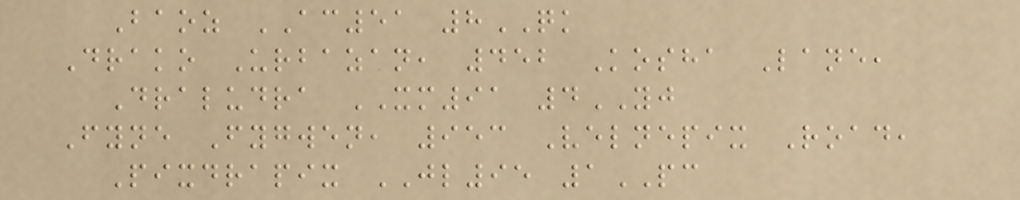Baoz AC51 8QK
Drako Urbazan, 452 Kosha Lane,
Draludra XM91 4YJ
Fyne Fygwen, 953 Velnepix Road,
Pixdrapix JL95 1PC
